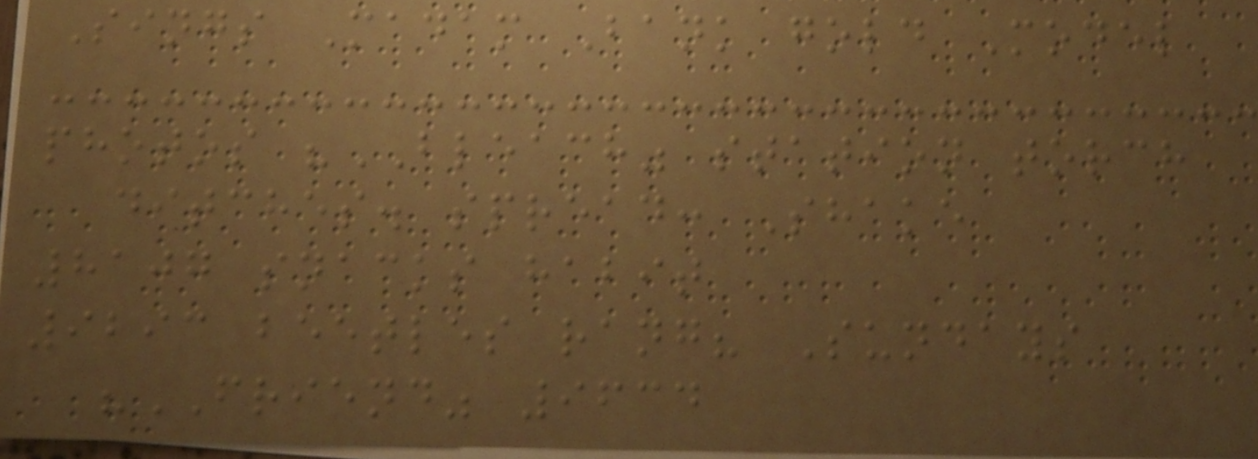Sings Madam Bank gold Model
photos "BLEACH" station torch
ditches. spread: Shake
8107 snacks habit
9293 beetles rang? Sundays
"FRIEND" 9634
